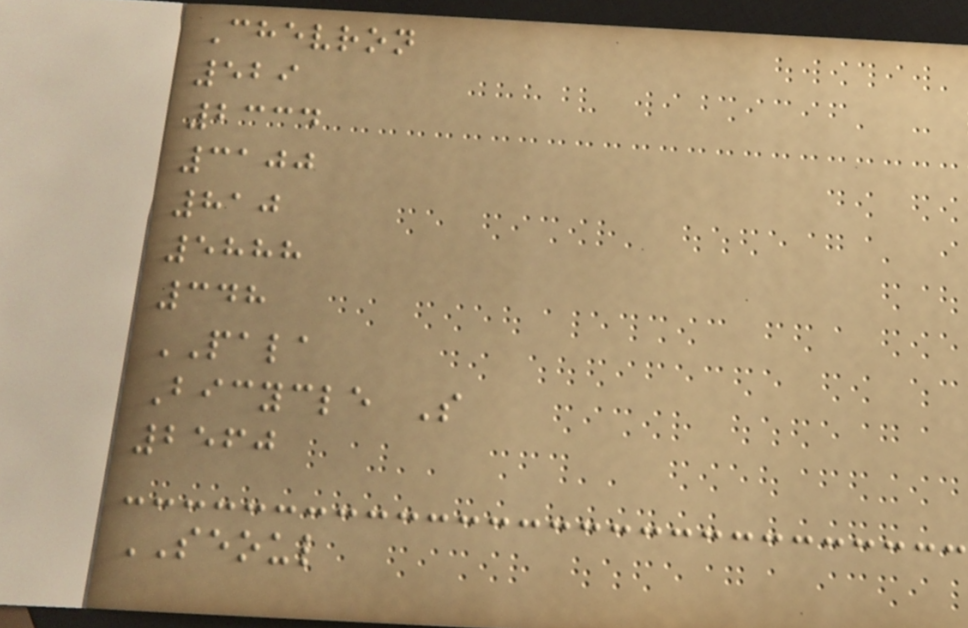Chevron
529
2334
3100
810
5888
348
PALA
Bicycle S
2560
SEOUL
